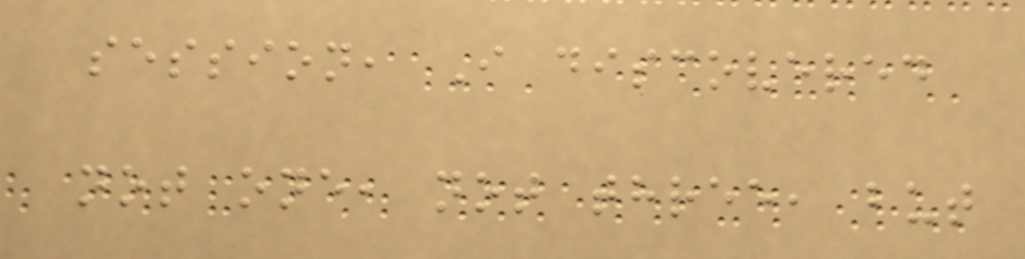session, I discovered
not one, not three, but
